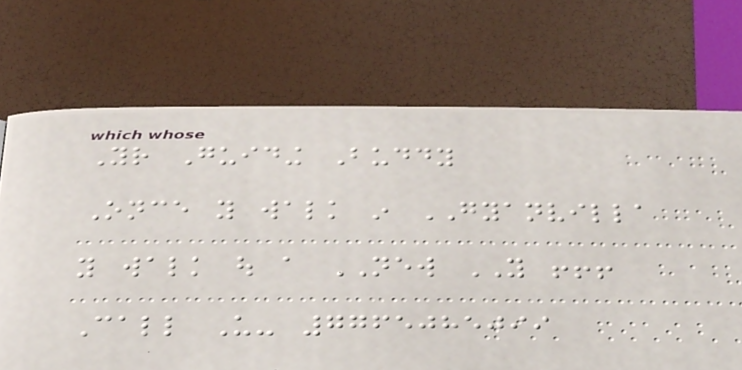Your Guiding Buddy
Once you walk in GYANVILLA
you walk out a NEW YOU !!!
Call Us- 7765085099
